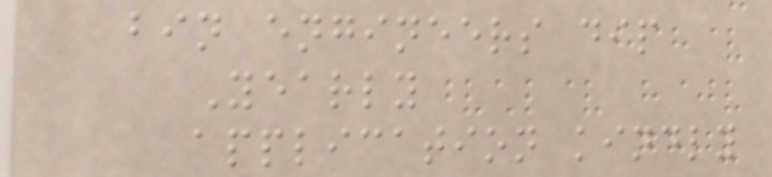bin engineers dip
Yearly
application kindly
